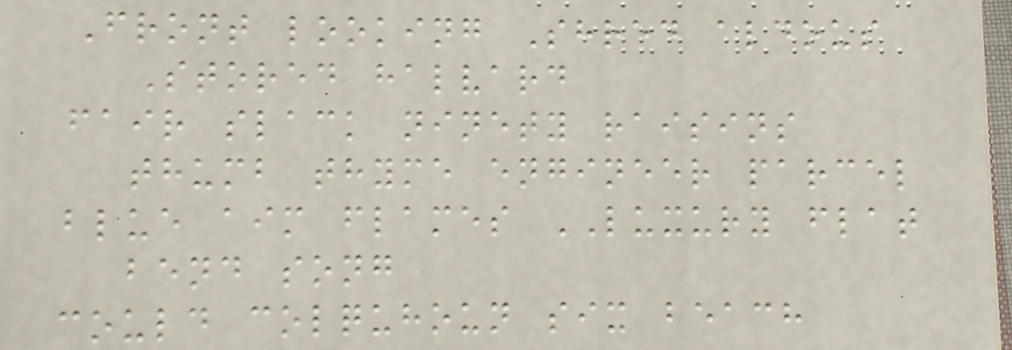Front looking Shred aldous
Stored halvard
fair slack ninety raisins
thumb thyme engineer parcel
blue aim flames LUXURY flat
bend song
could colquhoun six beach
